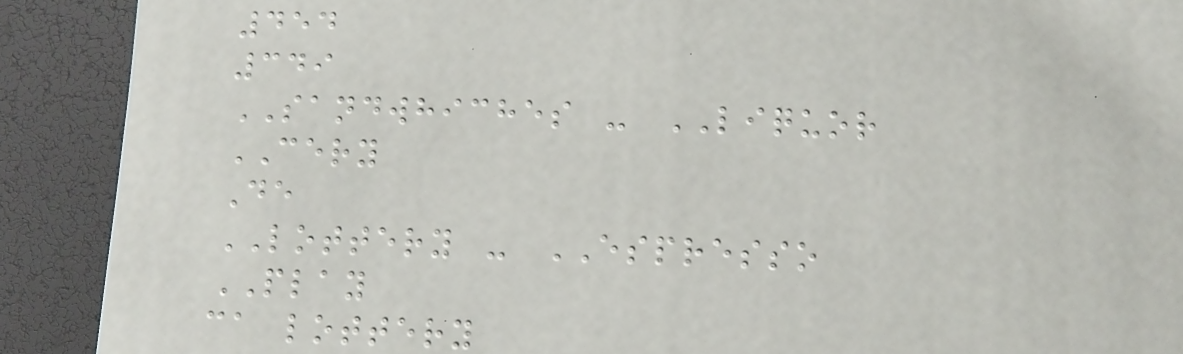454
349
SANDWHICHES - LIQUOR
CERY
De
LOTTERY - ESPRESSO
PLAY
ca lottery
